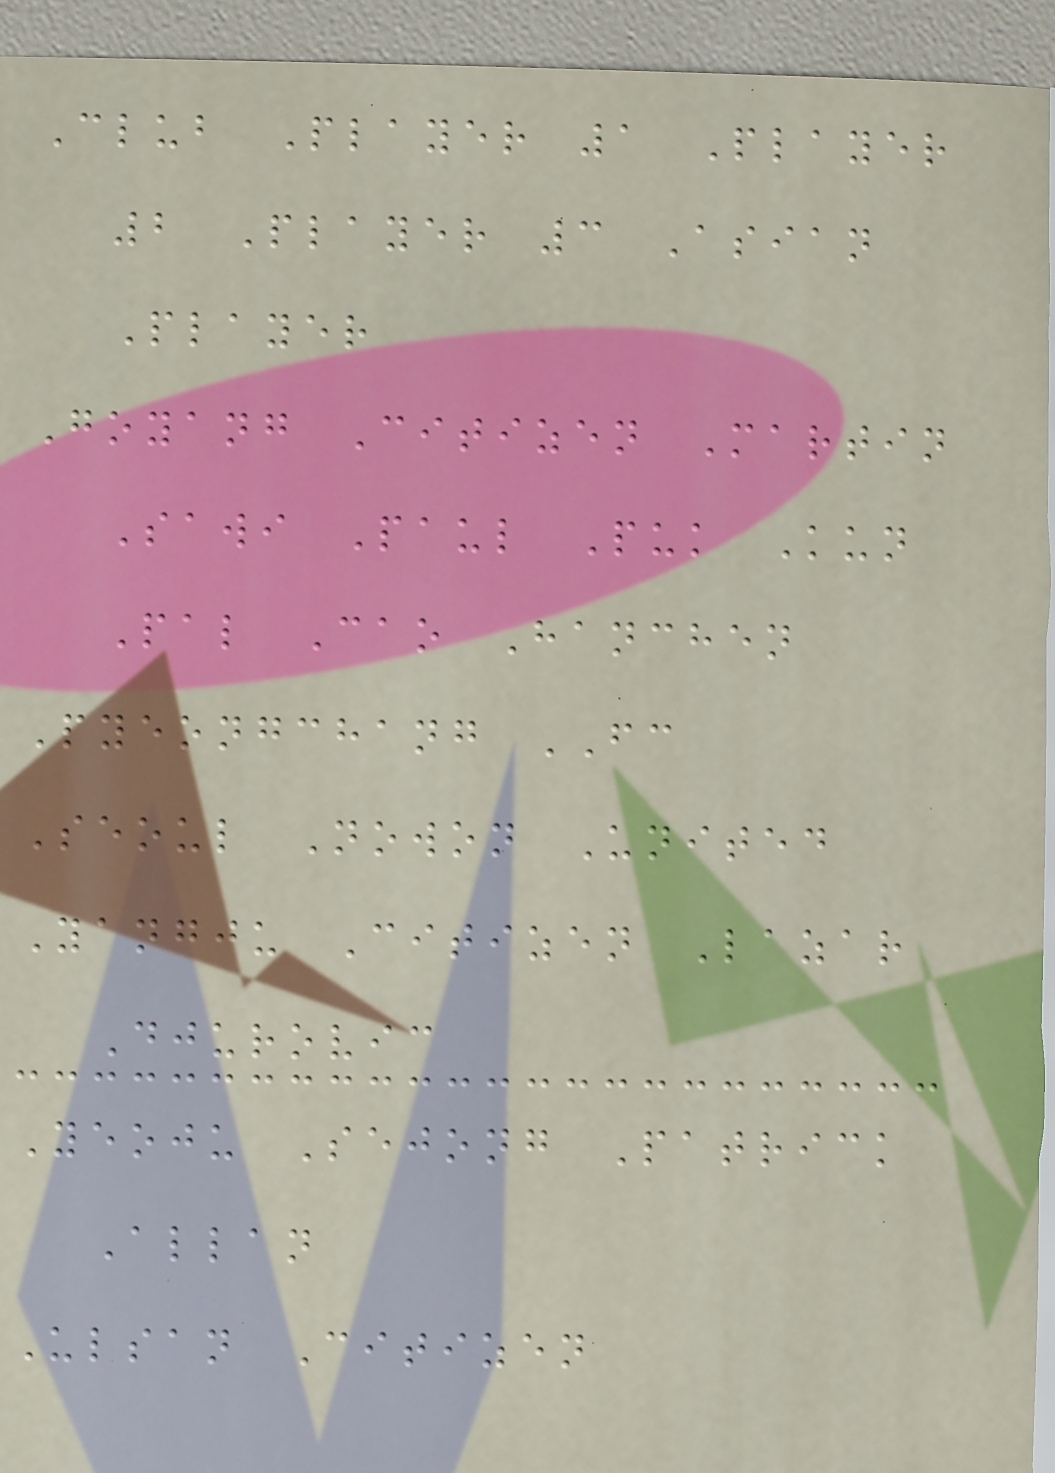Club Player 1 Player
2 Player 3 Asian
Player
Goyang Citizen Martin
Sawi Paul Puk Kun
Pal Cao Hanchen
Pyeongchang FC
Seoul Nowon United
Yangju Citizen Lazar
Djurovic
Yeoju Sejong Patrick
Allan
Ulsan Citizen
